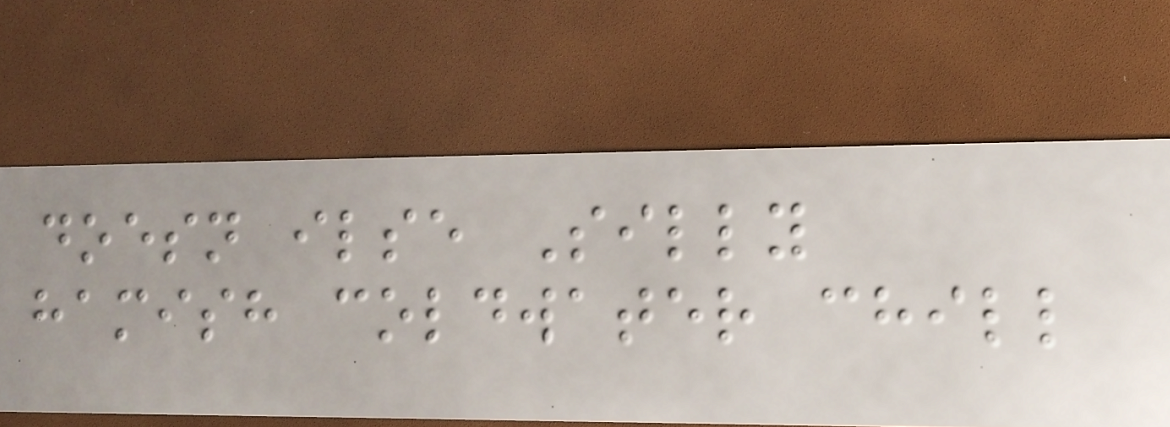doesn ilse Silly
hamish coldwater chill
